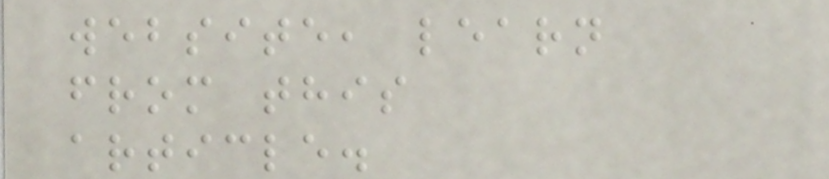website, learn
from this
article.
